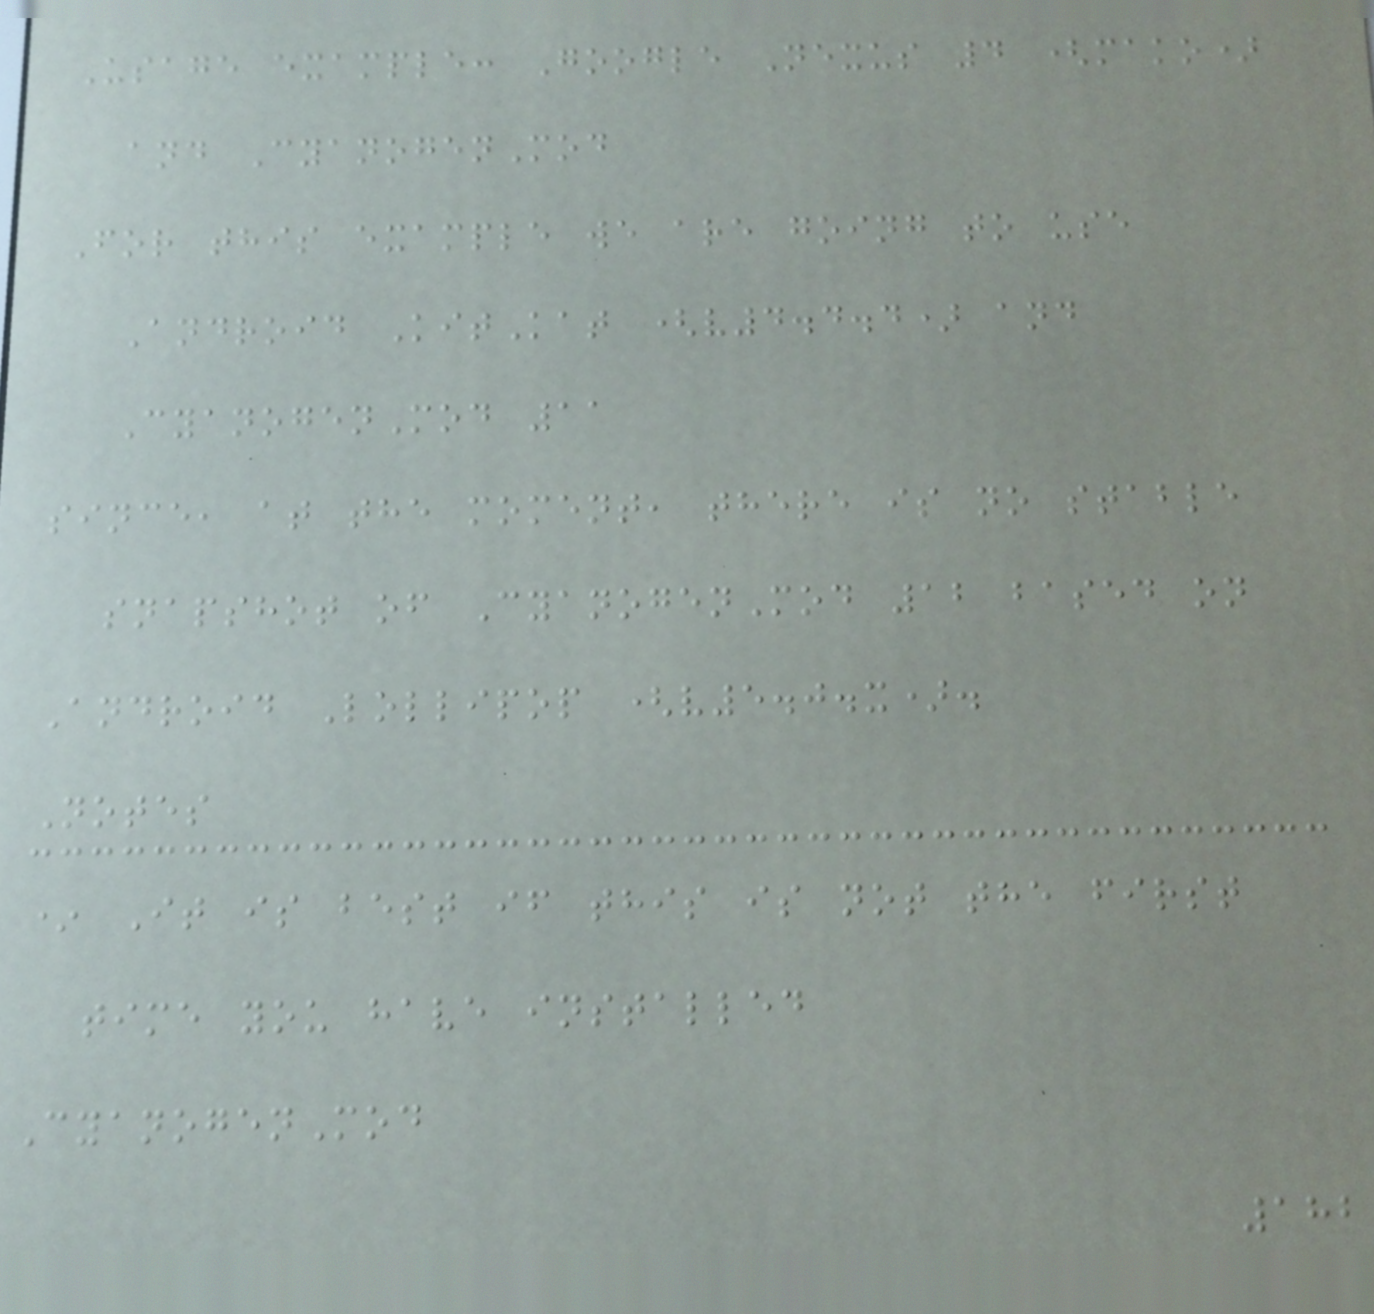Usage example: Google Nexus 4 (mako)
and CyanogenMod
For this example we are going to use
Android KitKat (v4.4.4) and
CyanogenMod 11
since, at the moment, there is no stable
snapshot of CyanogenMod 12 based on
Android Lollipop (v5.0.x).
Notes
* It is best if this is not the first
time you have installed
CyanogenMod
182
